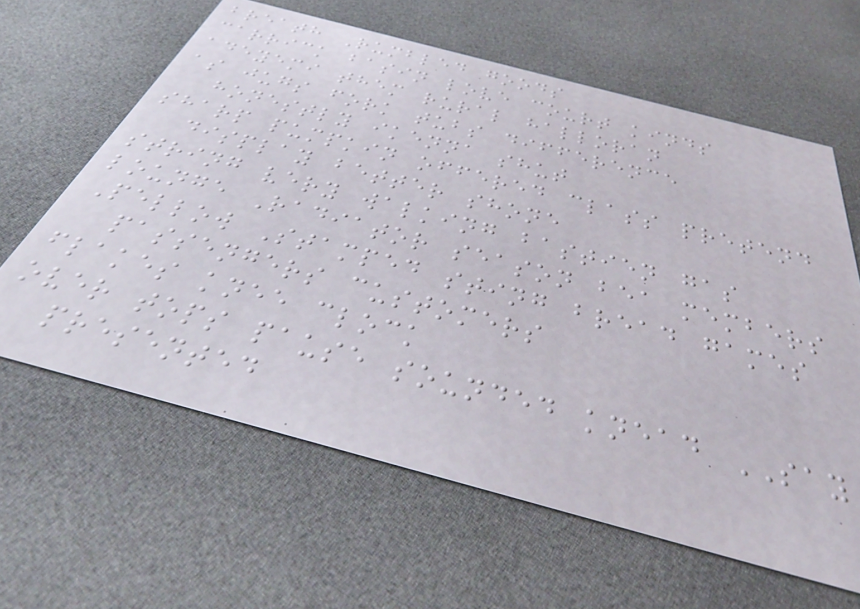breath Rumbled goods
carrick basin love court kinds
adeyemi them rural halloran
as jugs fork tubs difference
honestly ikenna shut
sharp pumpkin offered class pretend
display better shone
string very walking bastien gas
lounge Radiator season bea members
Pellow Stamped sting bread games
passengers customers
flakes knee clock
over tops pause sounded knead SAY
presented
